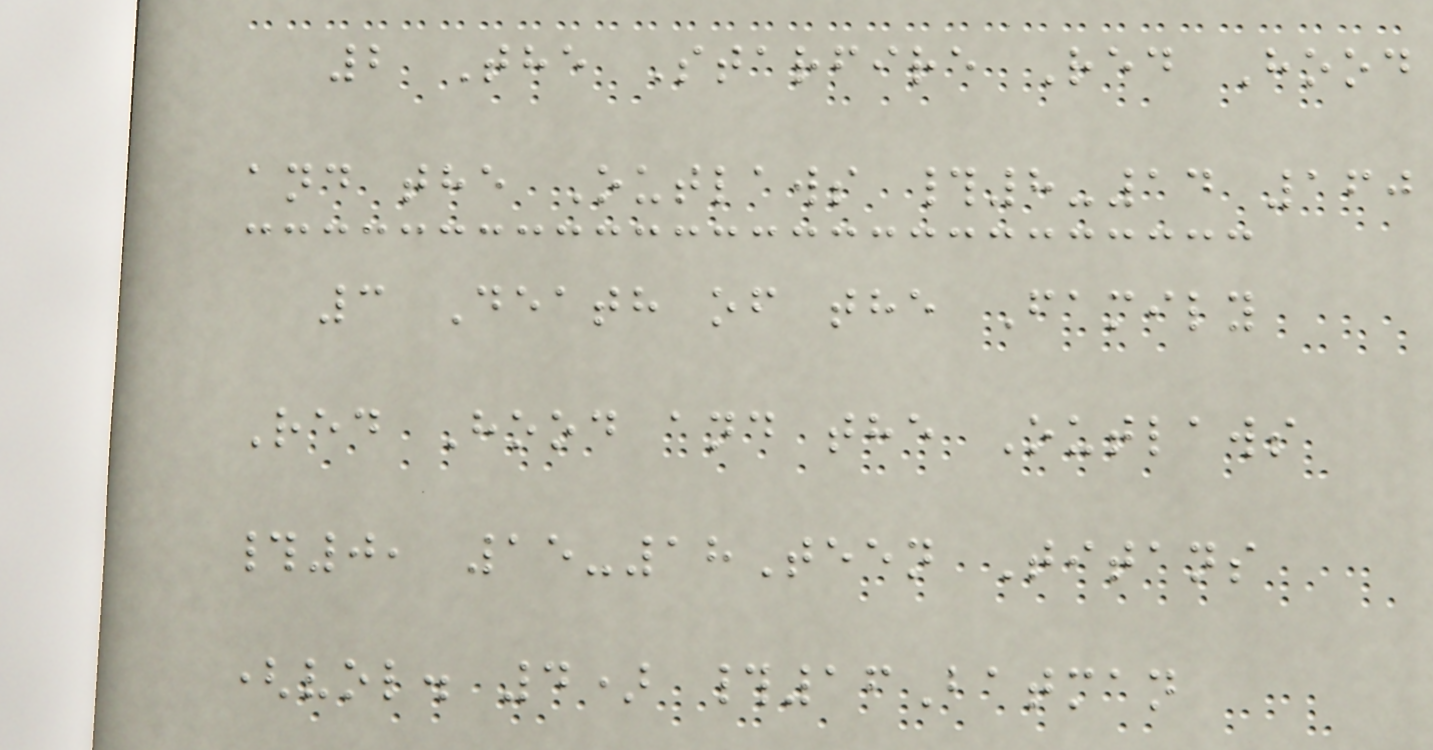2 The Starfire Red Hood
and the Outlaws #8-14 160
3 Death of the Family
Red Hood and the Outlaws
#0, 15-18Teen Titans
(vol. 4) #16Batman
